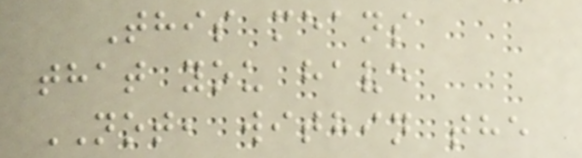This means
that you have
NOT, within the
